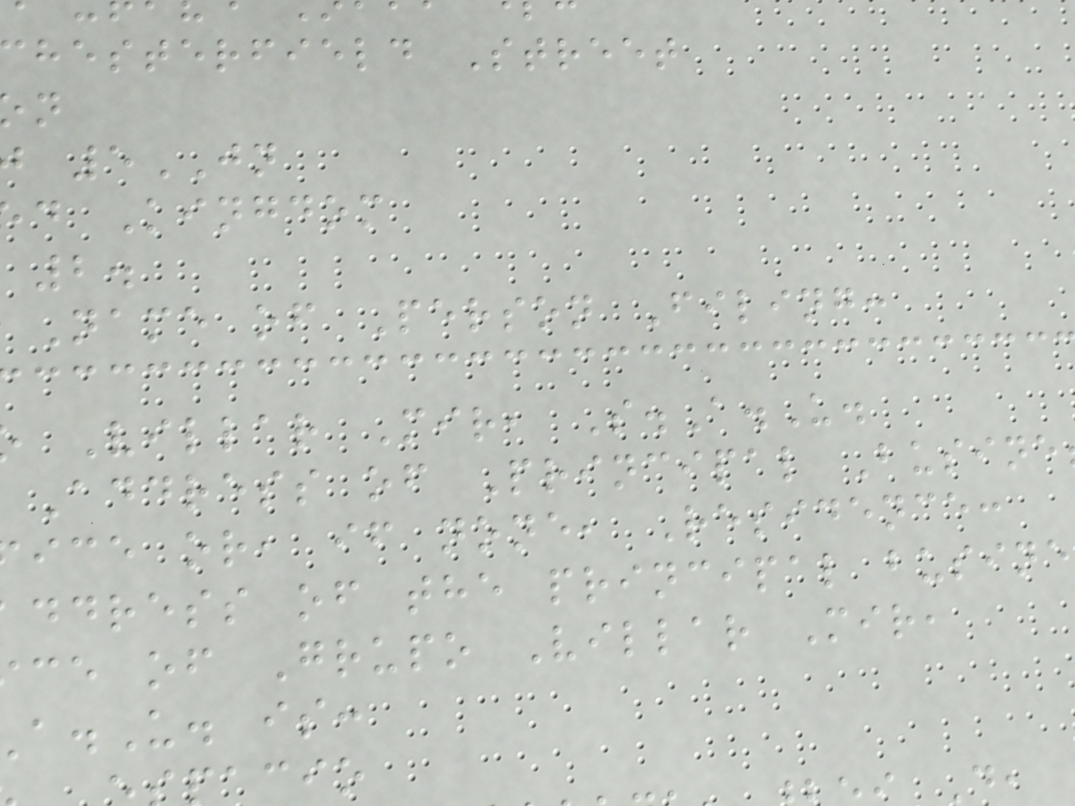hesterfield Street
5JN
d Kingdom
Name of Person Filing:
Villar Mir, S.A.U.
Address of Principal Busine
ice or, if none, Residence:
ddress of the principal busine
ce of Grupo Villar Mir,
.U. is:
acio
